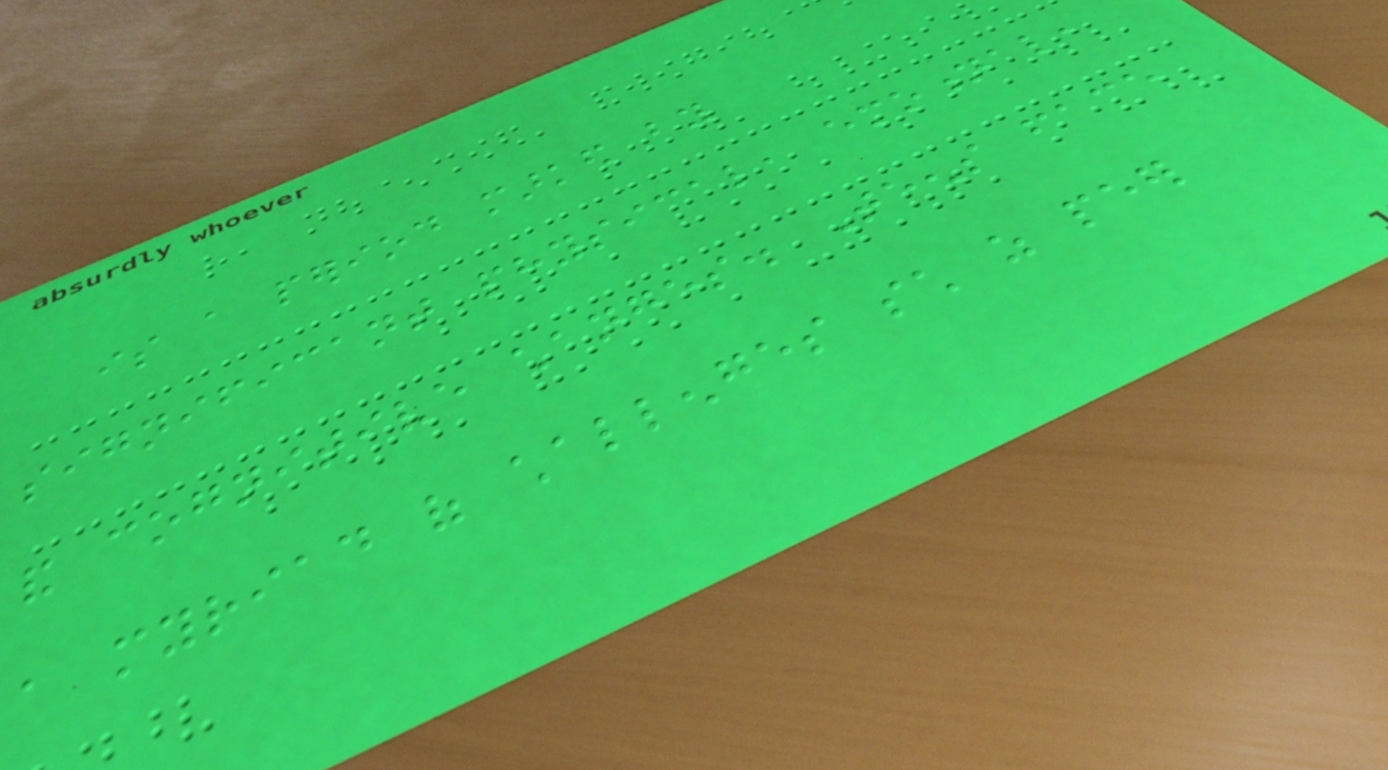is a period marked by
significant physical, emotional,
and cognitive changes. Teens face
a myriad of challenges such as peer
